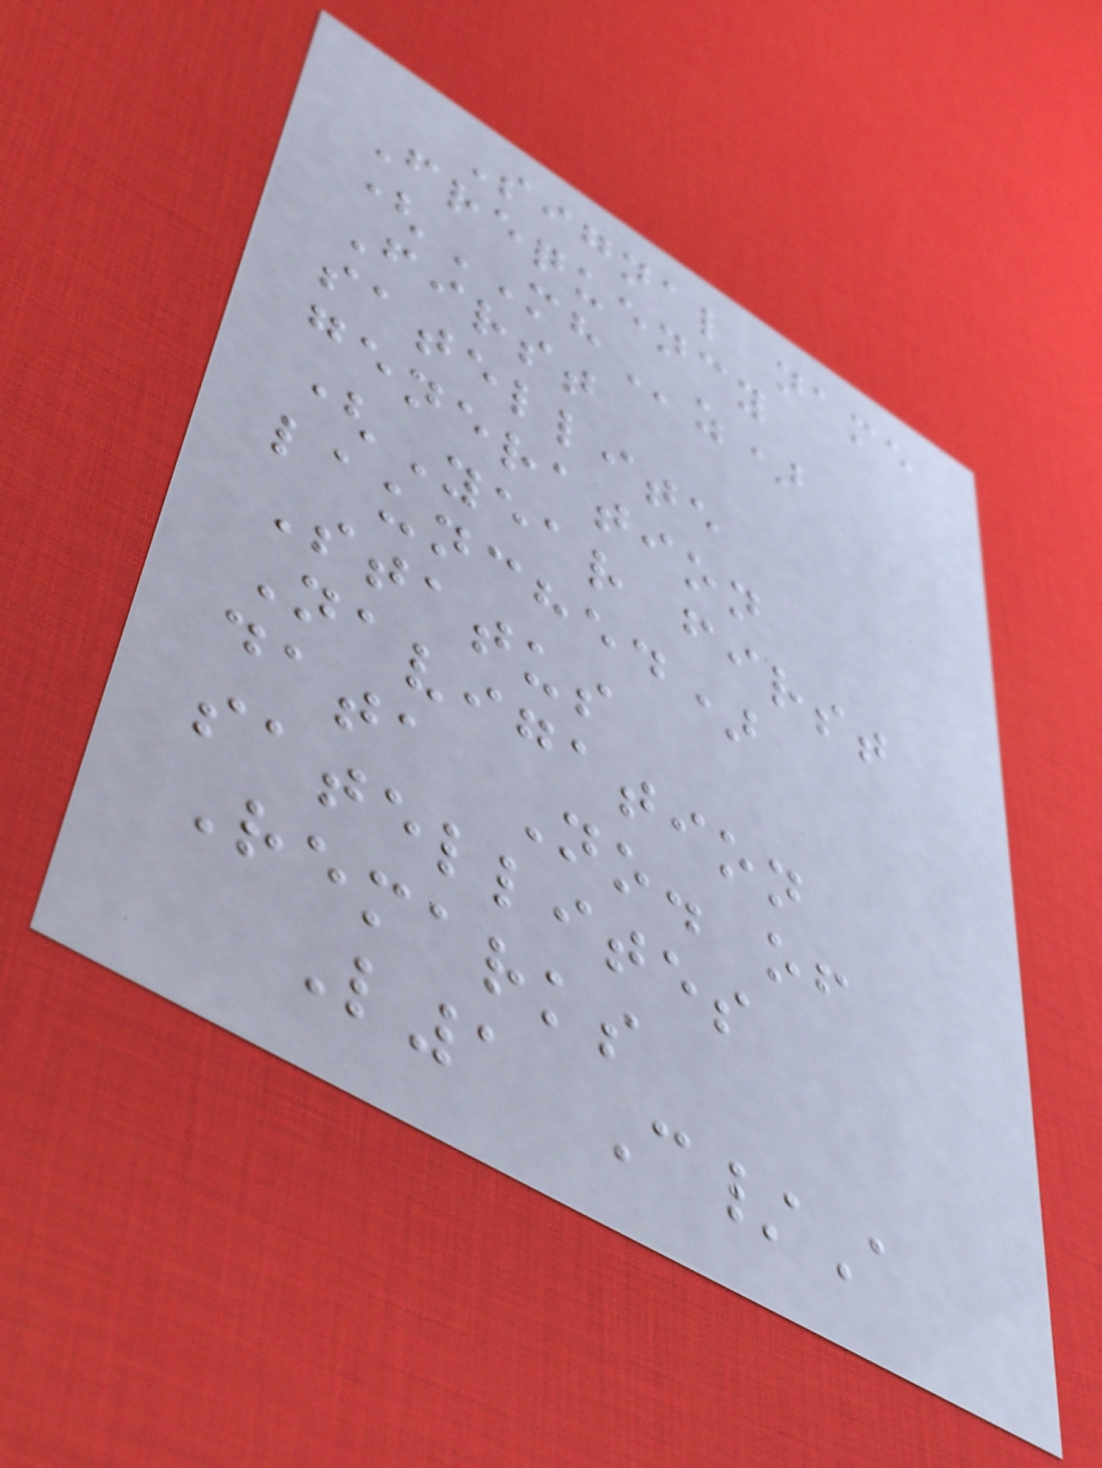Signal name
Frequency
(MHz)
First
satellite
generation
(Year first
launched)
Status
Navigation
data No. of
satellites
Remarks
L1 C/A
